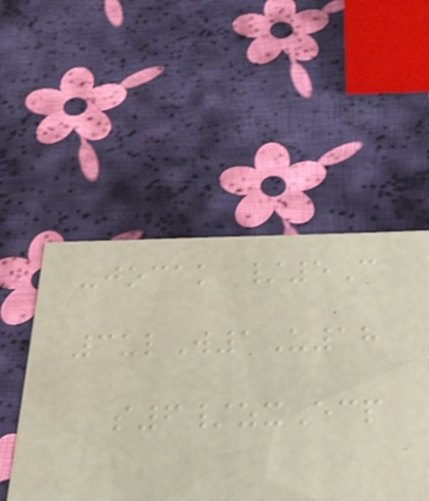-jocak /5C
3ulW1U18
s6/zxEcp
